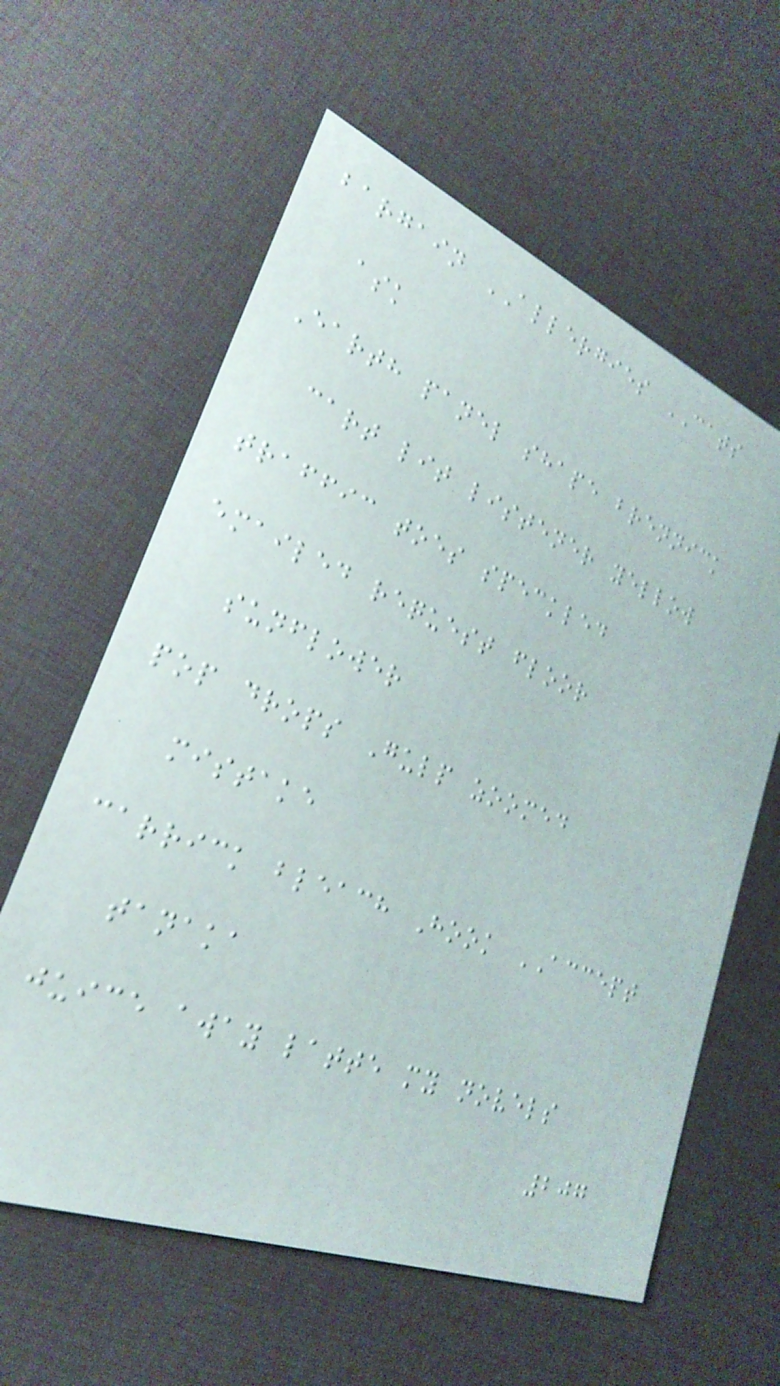bargain ALLERGIES CATS
ask
Earth panel shape brennick
cart lit listener yellow
traffic toes speckled
emailed request floor
sunflower
pop drops Gulp zoomed
mistake
carrick bleach Hook ACCEPT
tanaka
juice away latte my novels
207
